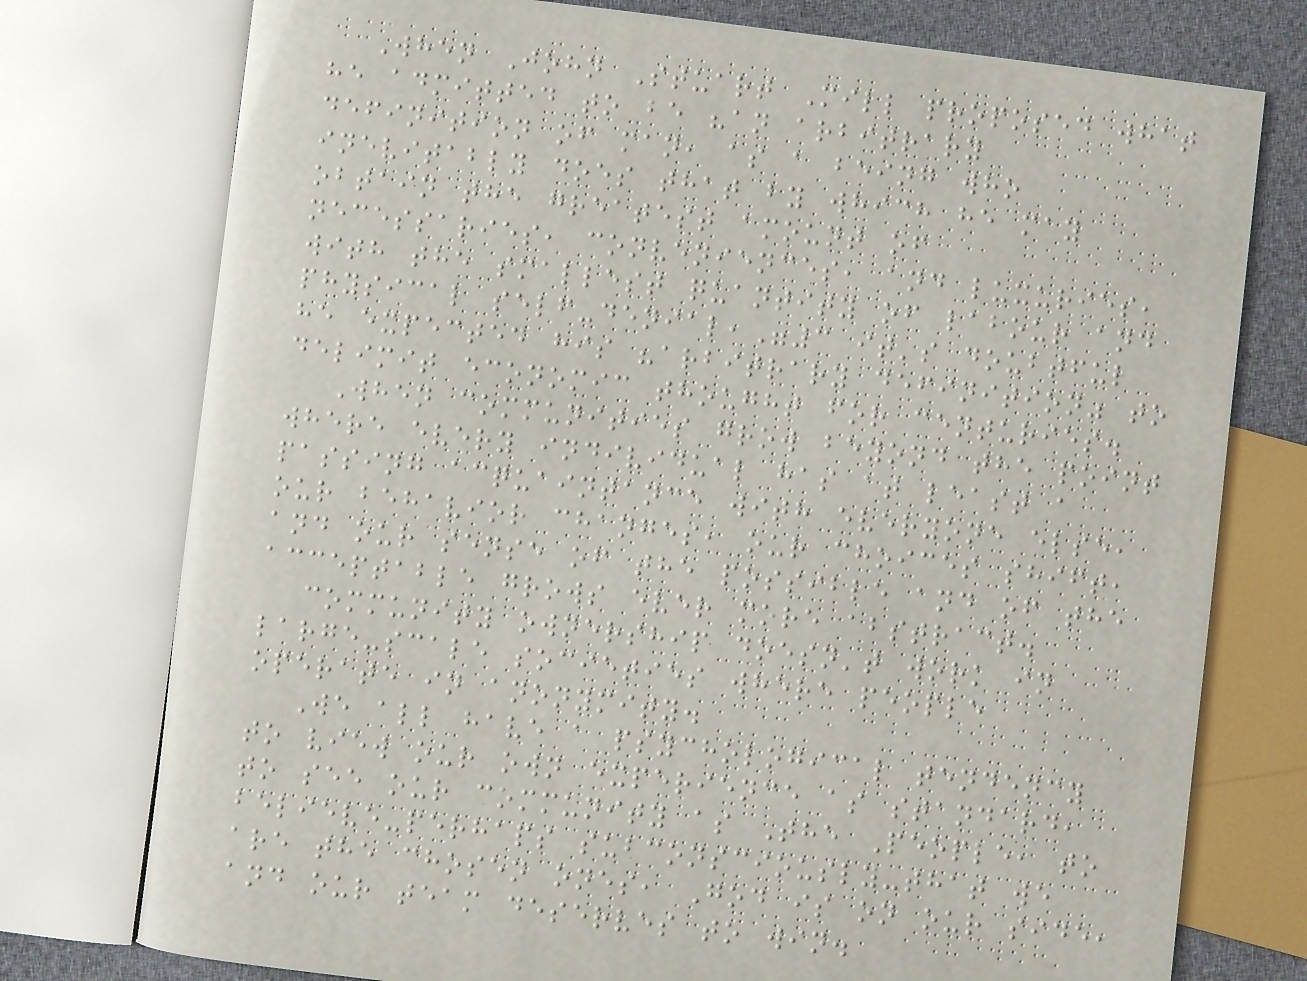When John Stuart Mill proposed what
he admitted to be "an arbitrary
definition of man, as a being who
inevitably does that by which he may
obtain the greatest amount of
necessaries, conveniences, and luxuries,
with the smallest quantity of labour and
physical self-denial,"3 it's doubtful
he expected his "arbitrary definition" to
delimit economic thought for centuries.
When communities grow beyond the point
where every individual has at least a
passing acquaintance with everyone else,
our behavior changes, our choices shift,
and our sense of the possible and of the
acceptable grows ever more abstract.
community ownership doesn't work in
large-scale societies where people
operate in anonymity.
We all have a psychological tendency
to view our own experience as standard,
to see our community as The People, to
believe-perhaps subconsciously-that we
are the chosen ones, God is on our side,
and our team deserves to win.
